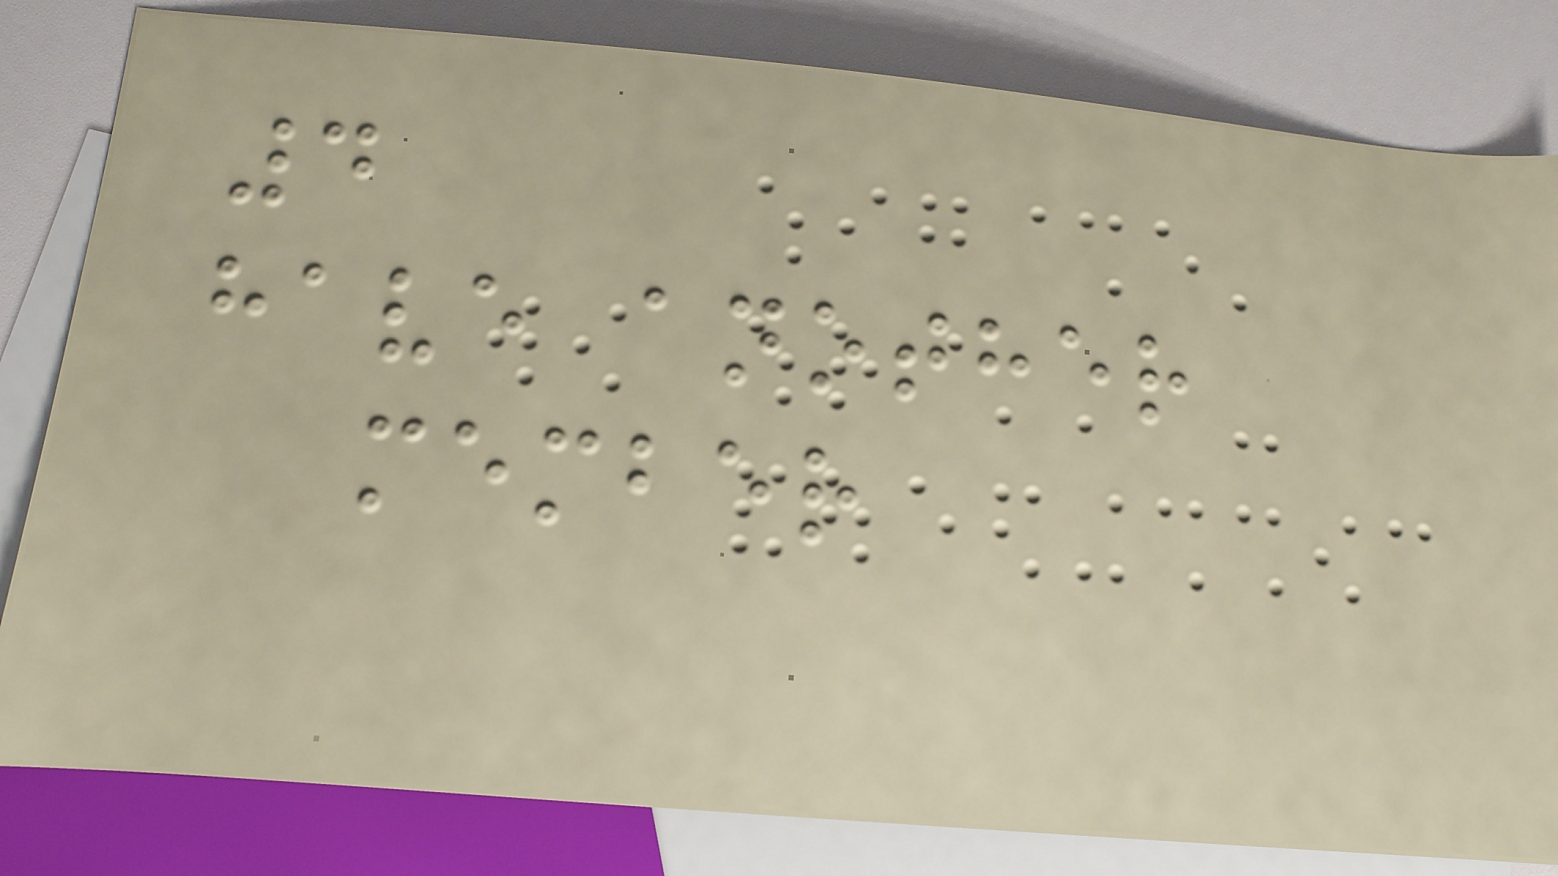4
have another
member
